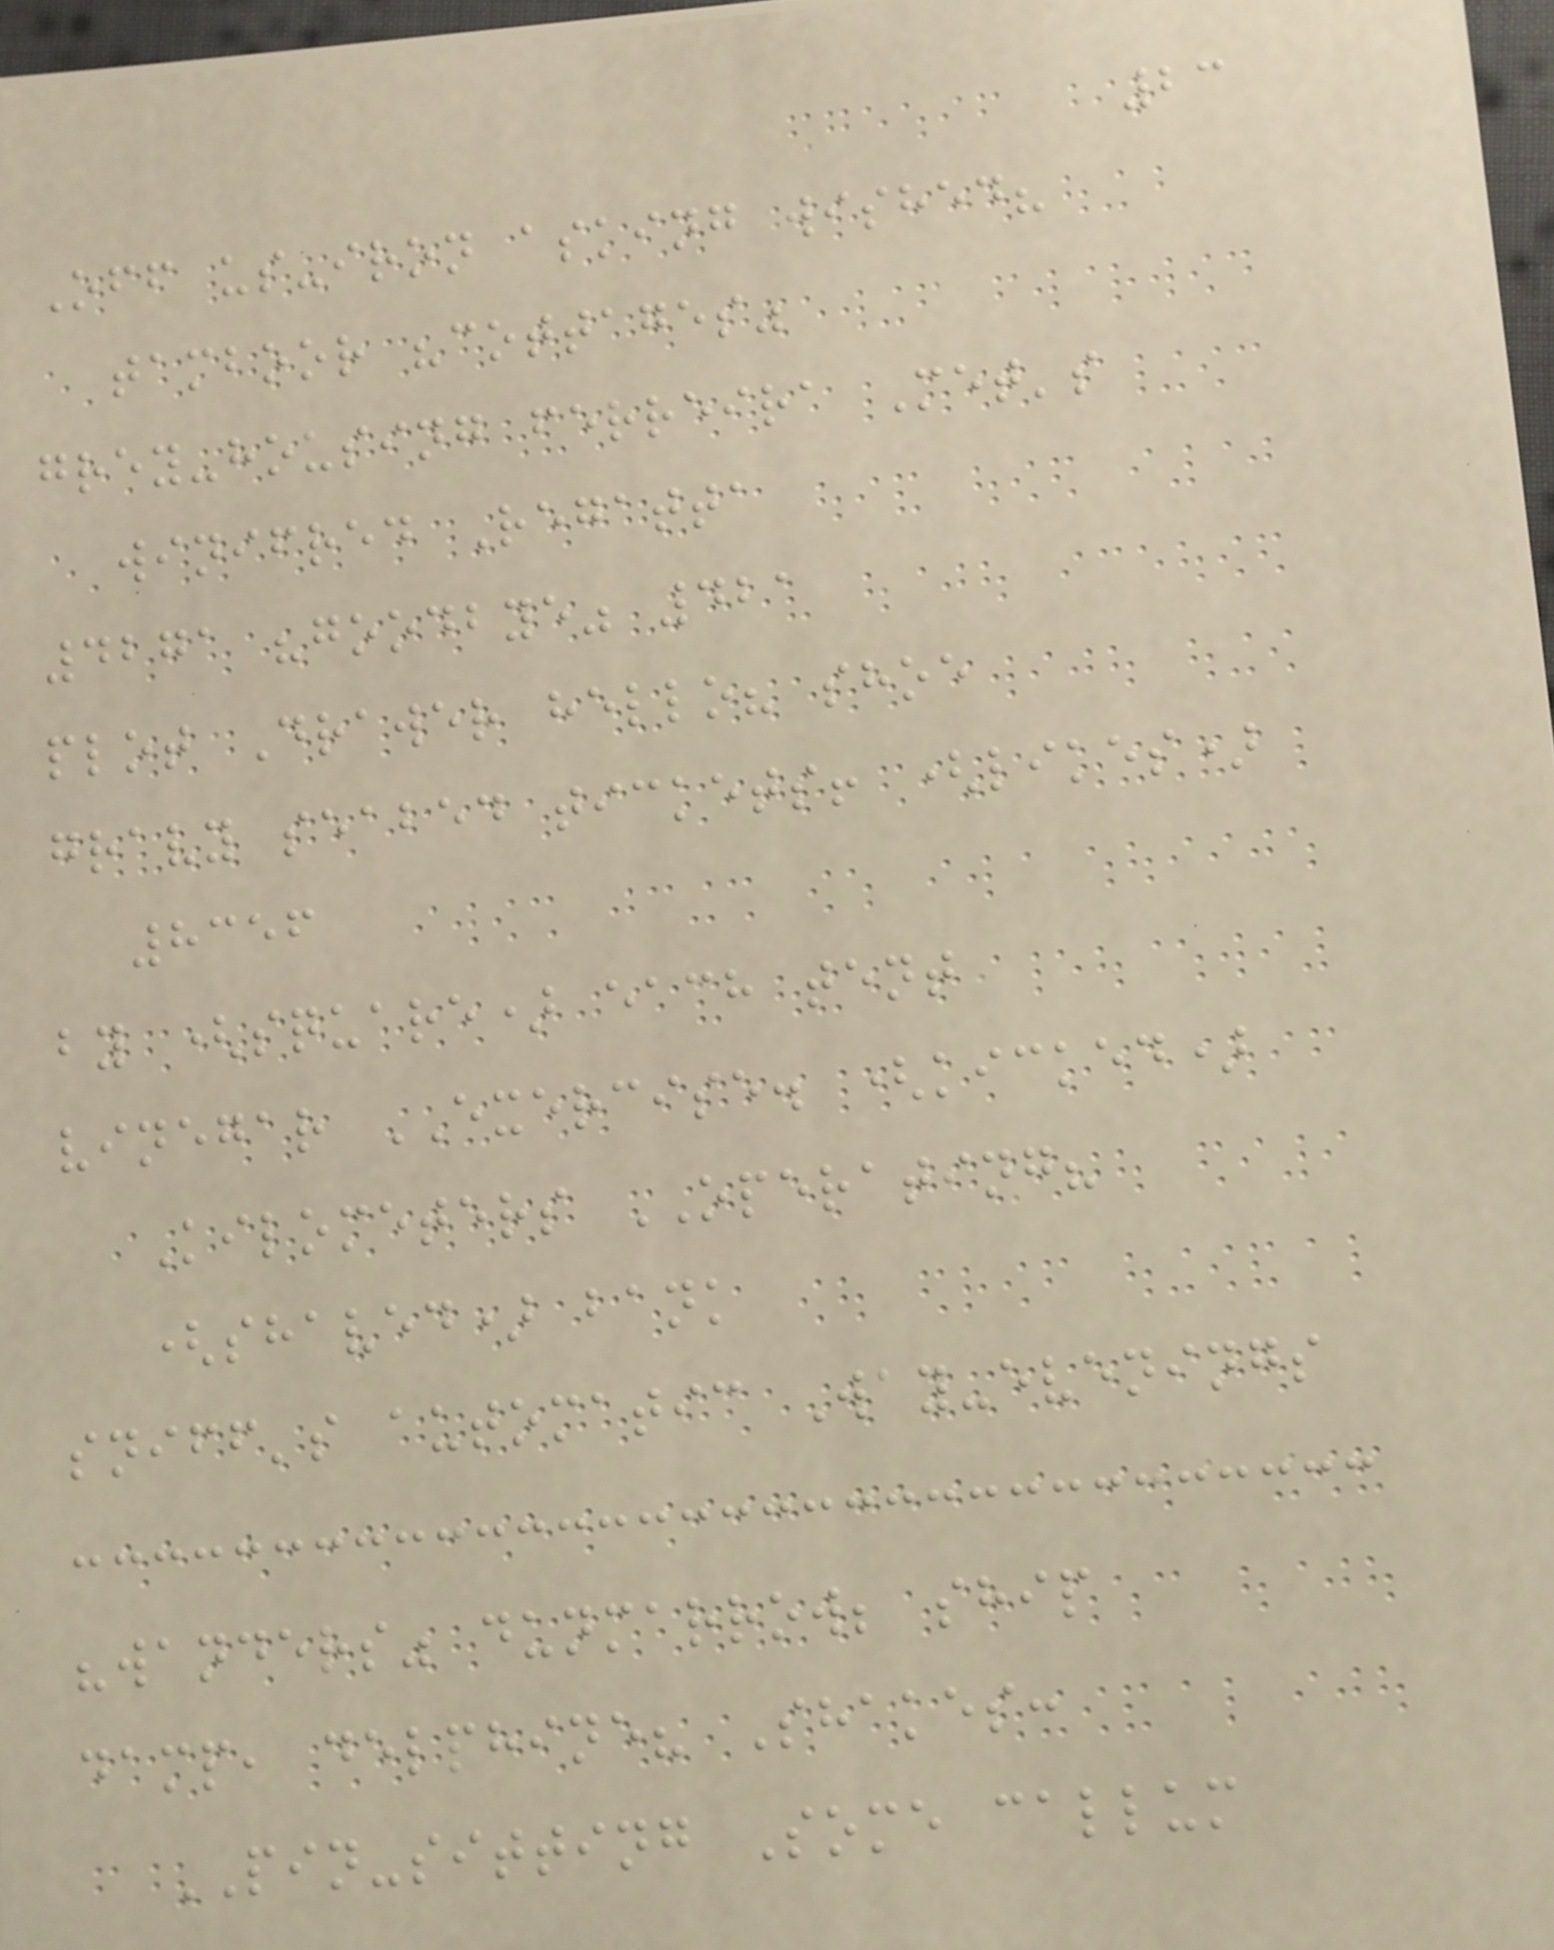23
Off us-iron asking wished?
tamboor "cottages"
grey-housing ferreira Met's
winifred Regatta
4271 "goodbye" 421
plot Drawer hello? shoe
gravy seabed tickets! (likes)
8356
by (square) each tent
vinegar EXERCISE. (kicked)
Kilometers OPERATING?
(shaved) bank
sniff's automatic Way-evenings
"wanders" dunmarrow; ship
damp, delphine? Shakes:
PIN-sitting Some callum
